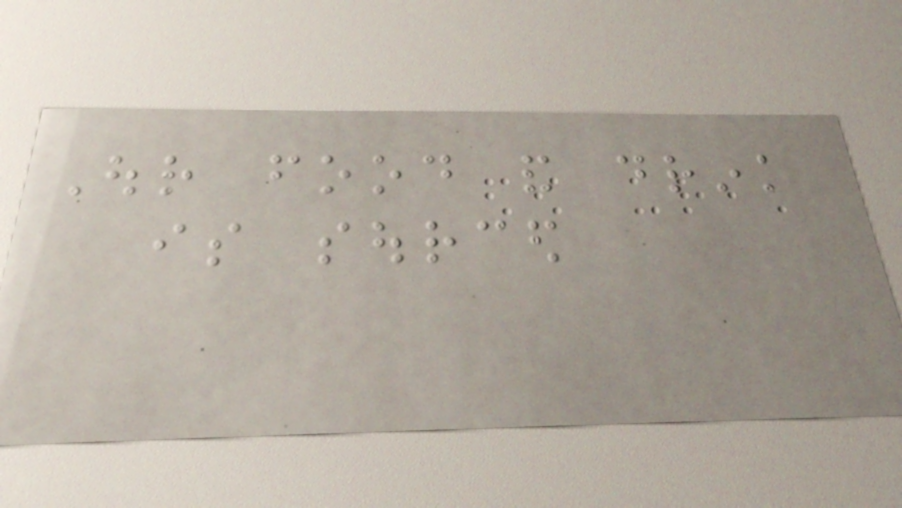Our food and drink
is sourced
